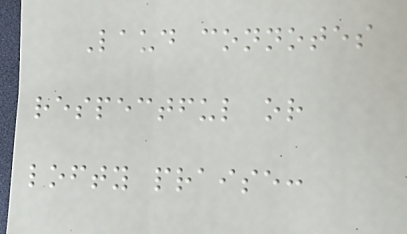Laud connotes
respectful or
lofty praise:
